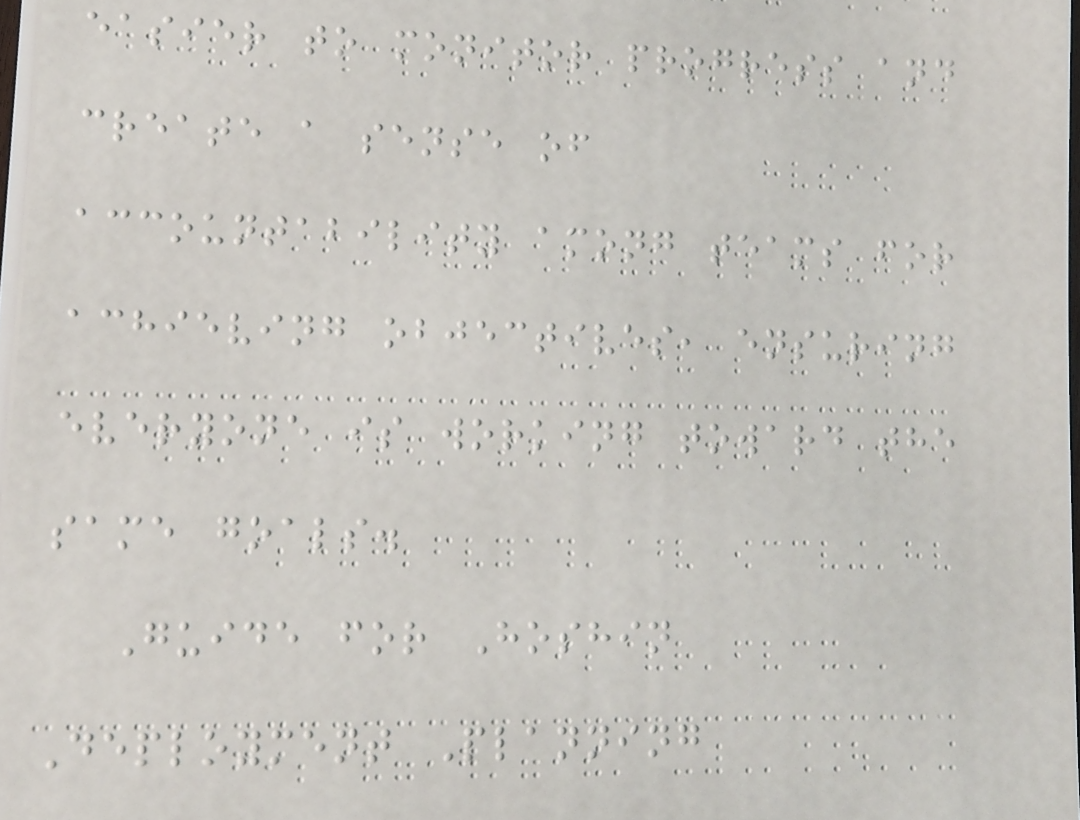easier to monitor progress and
create a sense of
accountability among teams for
achieving objectives, ensuring
everyone is working toward the
same goals.
Guide for Hoshin
Deployment Planning
